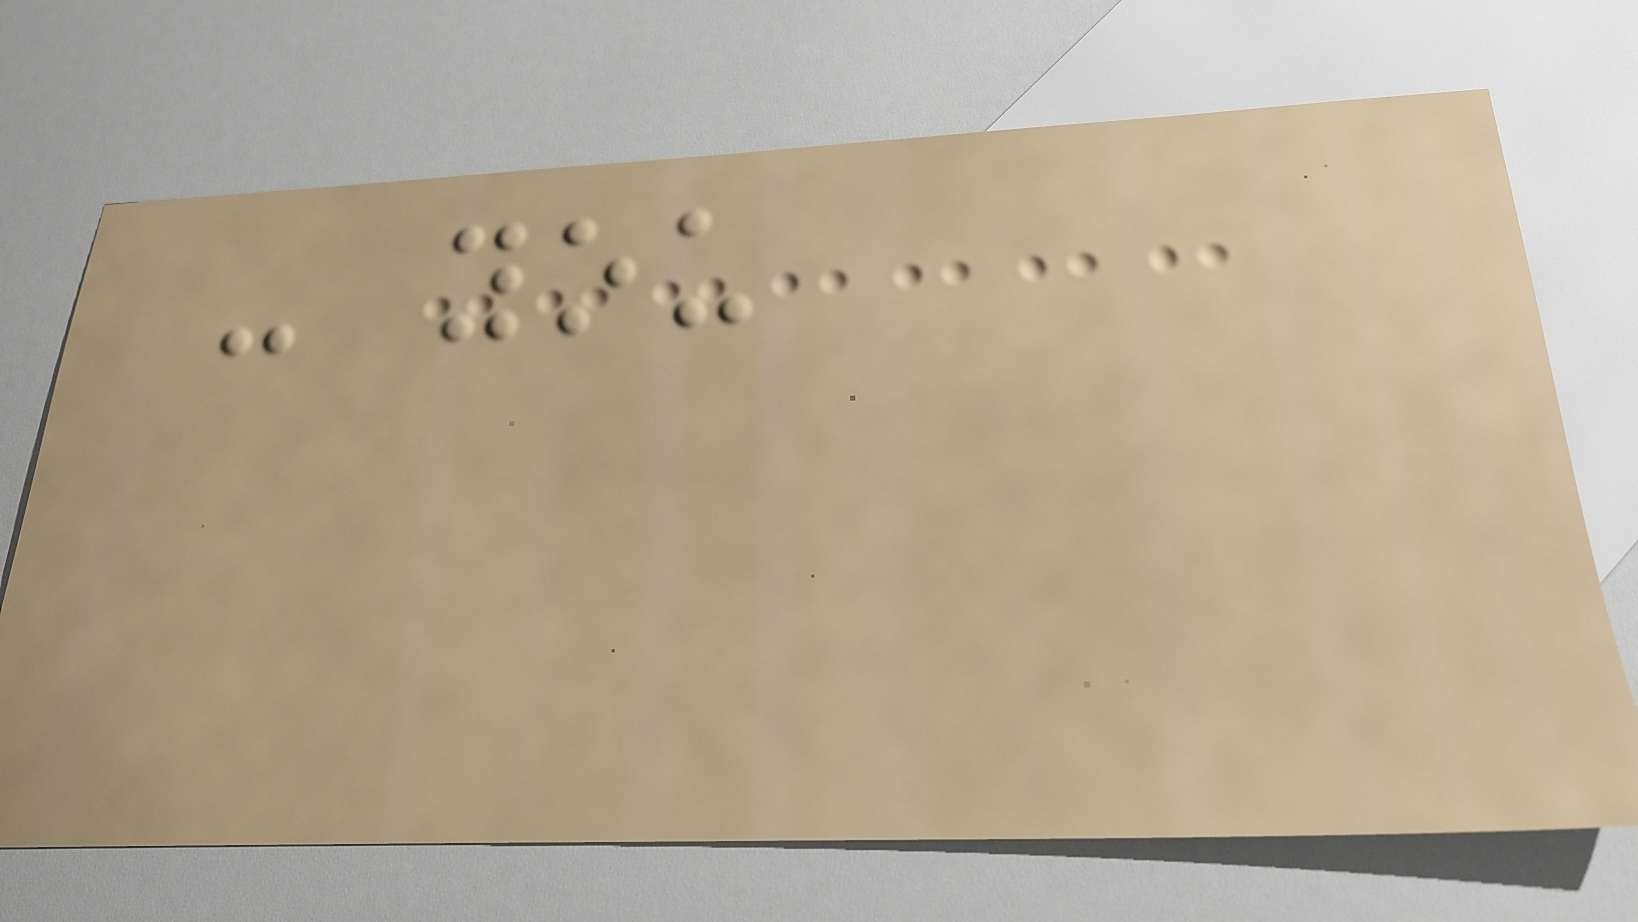- you
